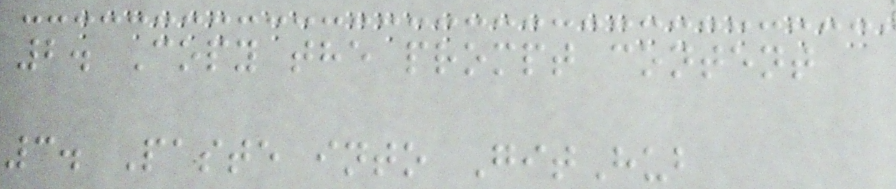2. Copy the prompt content
3. Paste into GitHub
